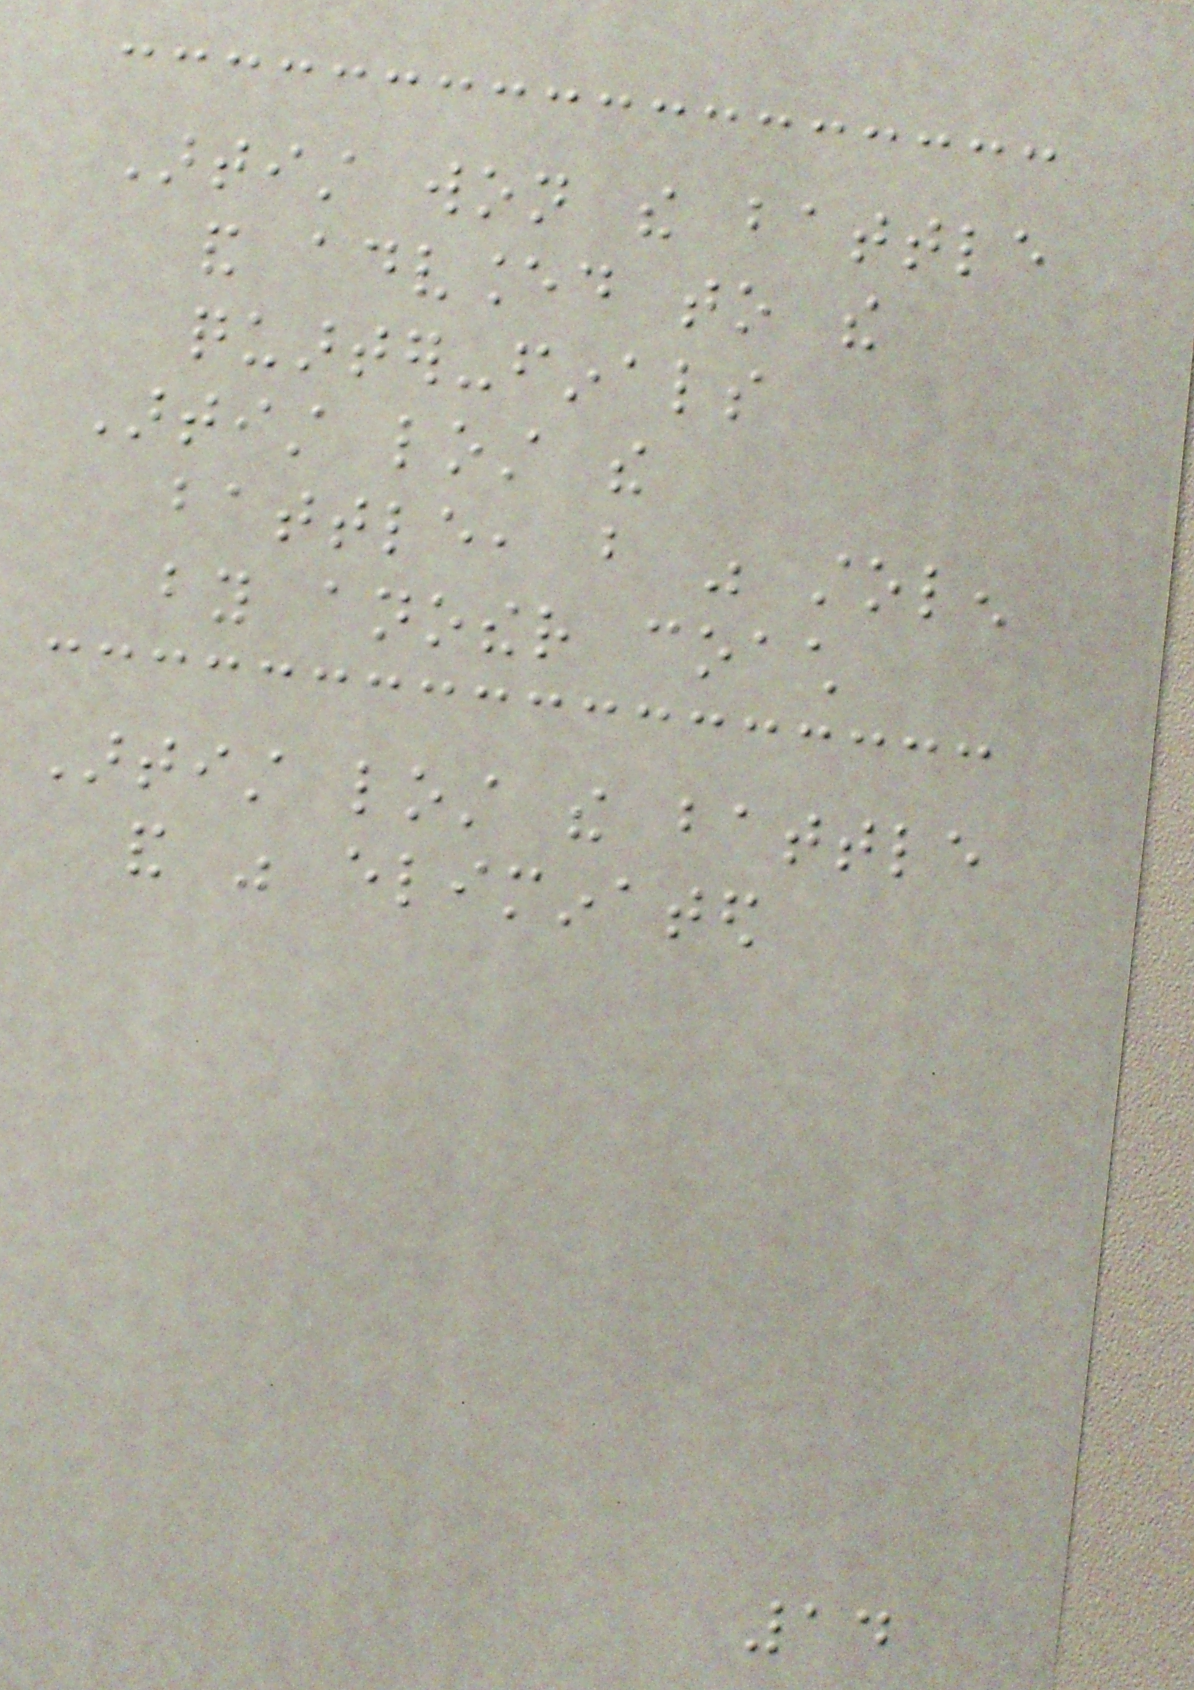Artist won the battle
and advanced to the
quarter-finals
Artist lost the
battle, but was stolen
by another coach
Artist lost the battle
and was eliminated
14
